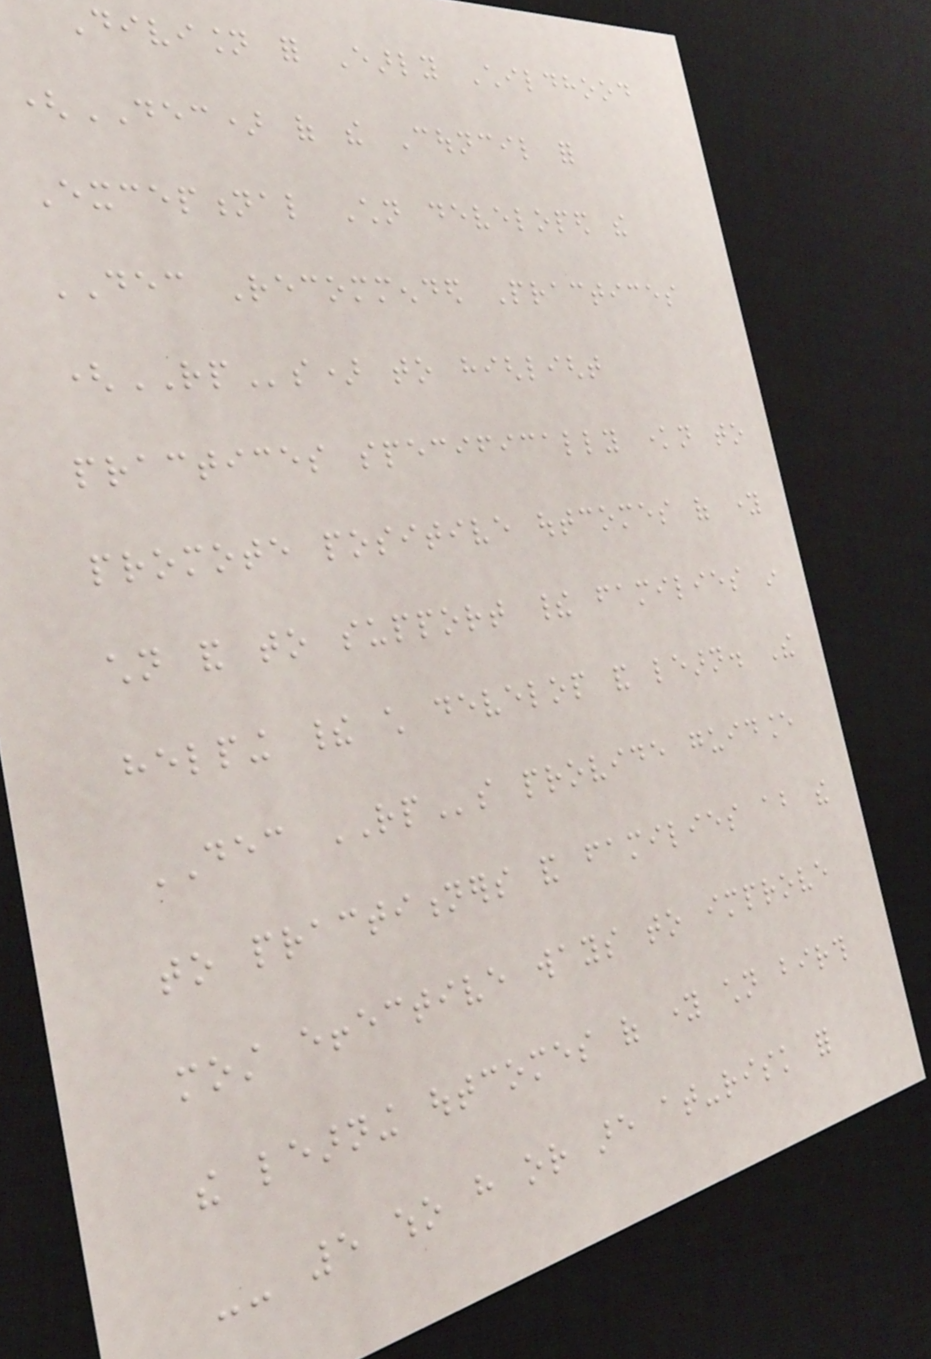Division for Early Childhood
(DEC) of the Council for
Exceptional Children developed the
DEC Recommended Practices
(RPs) to highlight
practices specifically known to
promote positive outcomes of young
children and to support their families in
helping their child develop and learn. The
DEC RPs provide guidance
to practitioners and families about the
most effective ways to improve
the learning outcomes of young children birth
-- 5 who have or are at-risk for
